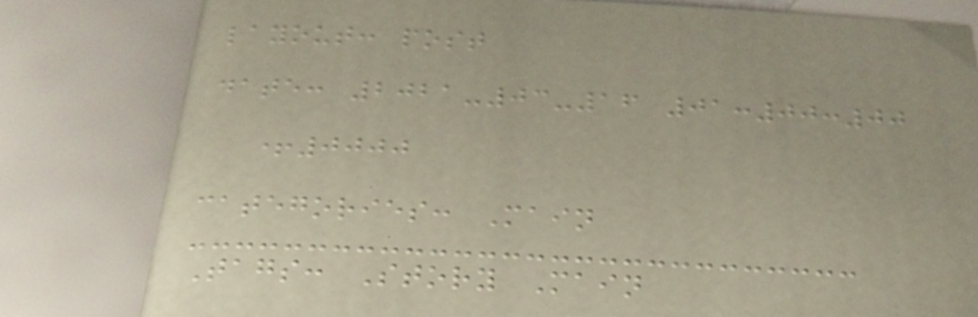layout: post
date: 2021-03-16 01:00:00
+0000
categories: Main
Tags: Story Main
